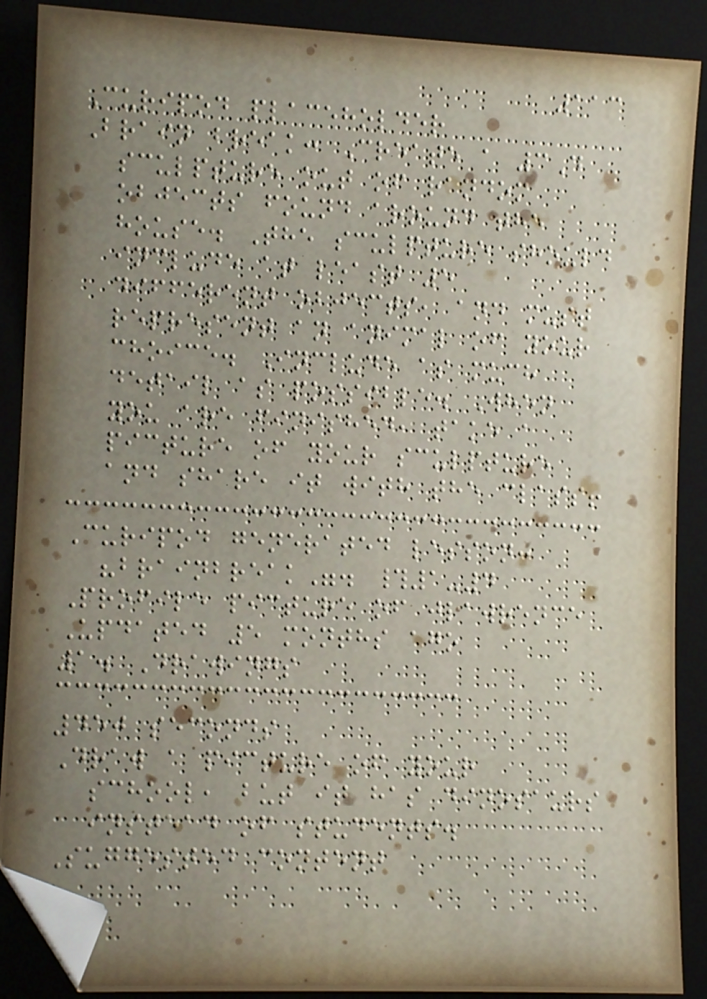113
Curipod placeholder
Brain break: Create a 3D
sculpture out of random
objects found around the
house. The sculpture should
include at least 5
different objects, and must
represent an animal of your
choice. Include as much
detail as possible. When
you are finished, take a
picture of your sculpture
and share it with the class!
Curipod generated lesson:
"brainbreak". #1-4
Profile picture of jlawrence
Updated 5 months ago
1. Drawings
450 seconds
Draw a picture of your
school, but it has dinosaurs
instead of students.
Suggested content
